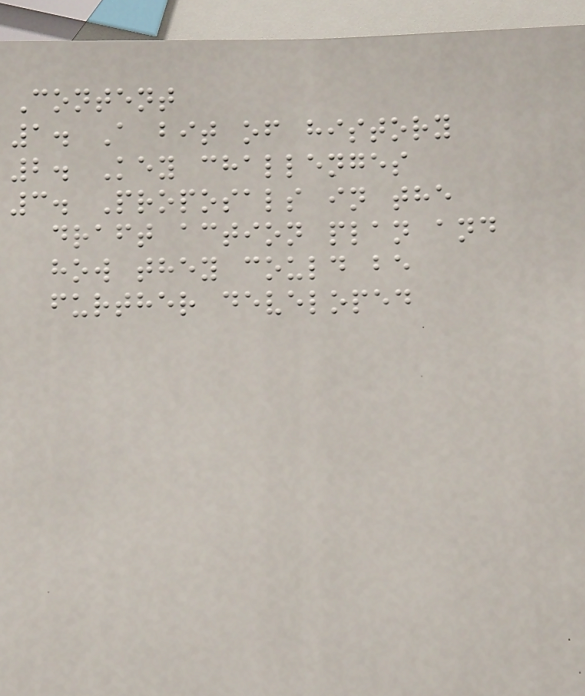Content
1. A bit of history
2. Key challenges
3. Proposals in the
draft action plan and
how they could be
further developed
